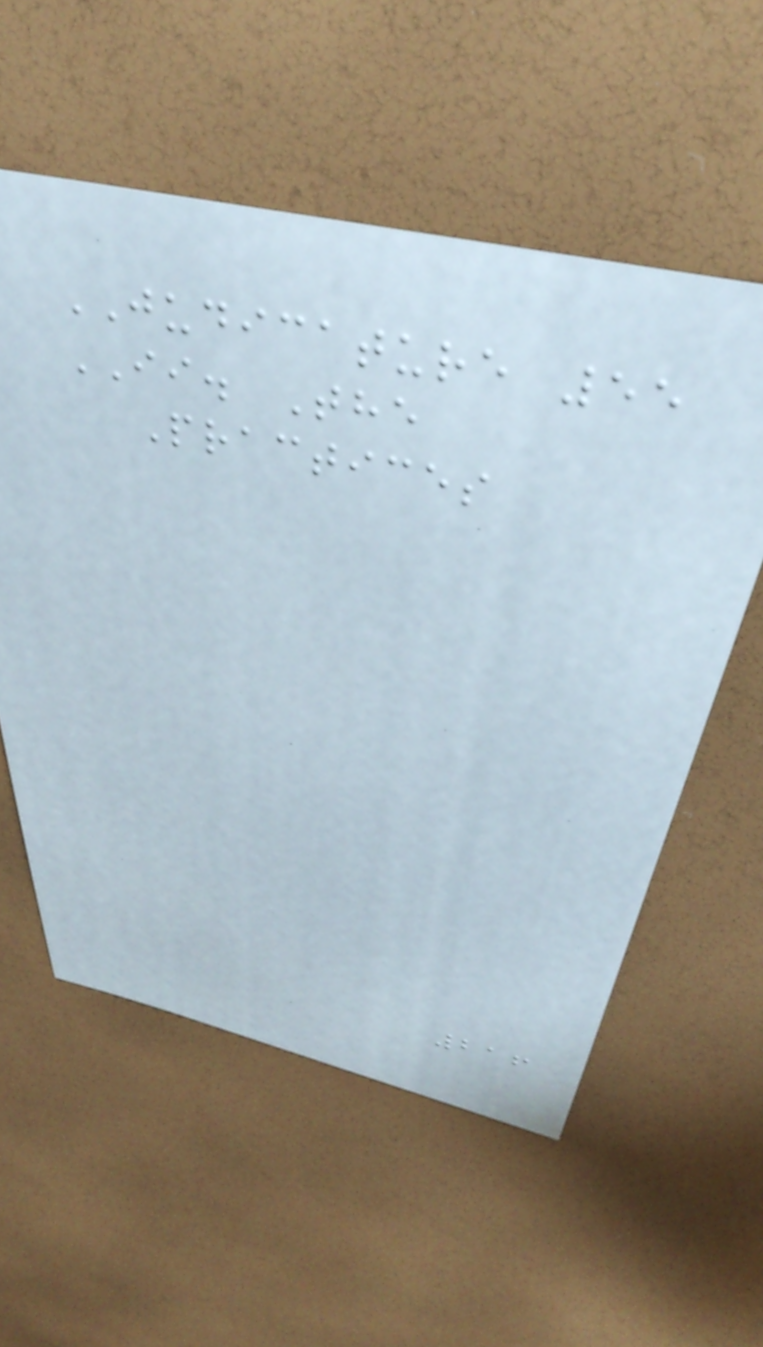JUDICATURE 55
II. The
Practices
216
